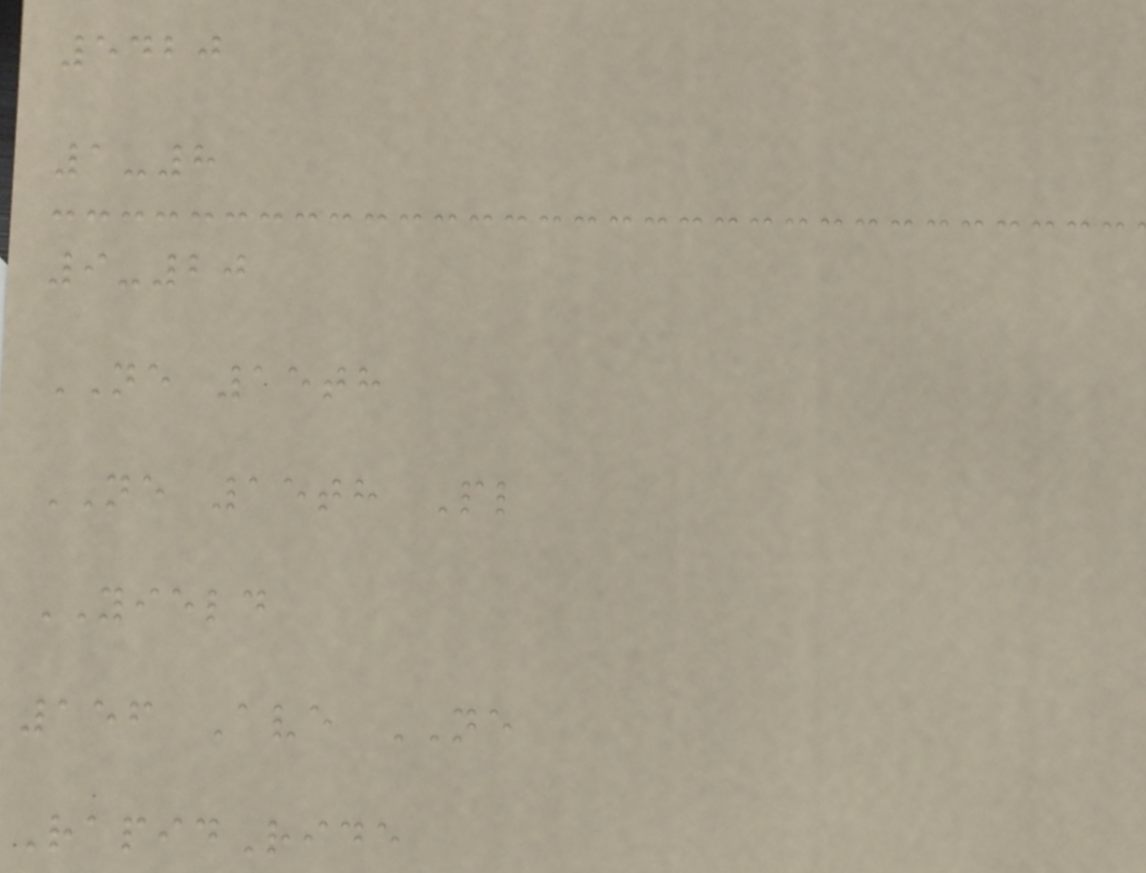5420
1-8
9-20
NE 15th
NE 15th Pl
YIELD
156 Ave NE
RapidRide
